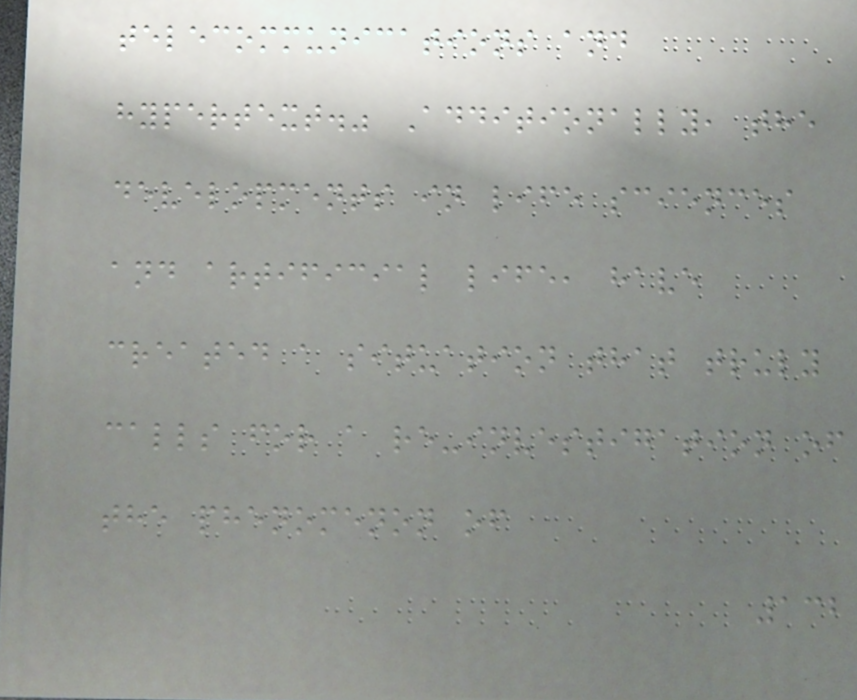telecommunications and
hypertext." Additionally, the
developments in life sciences
and artificial life, have
created a situation that truly
calls for a re-investigation of
the phenomenon of
132
